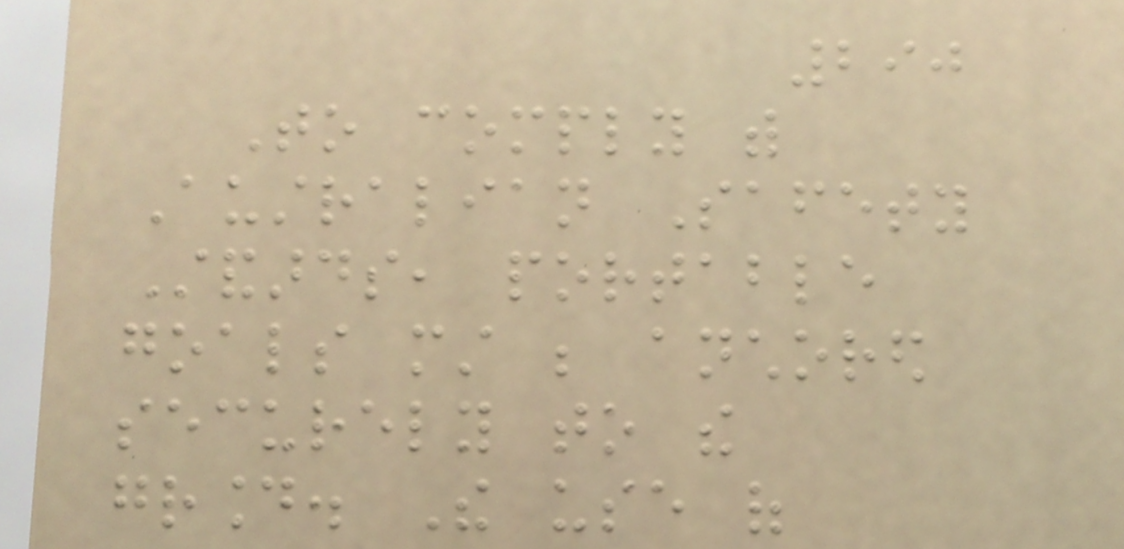290
To comply with
Australian Safety
Standards, portable
goals must be anchored
securely to the
ground. The use of
